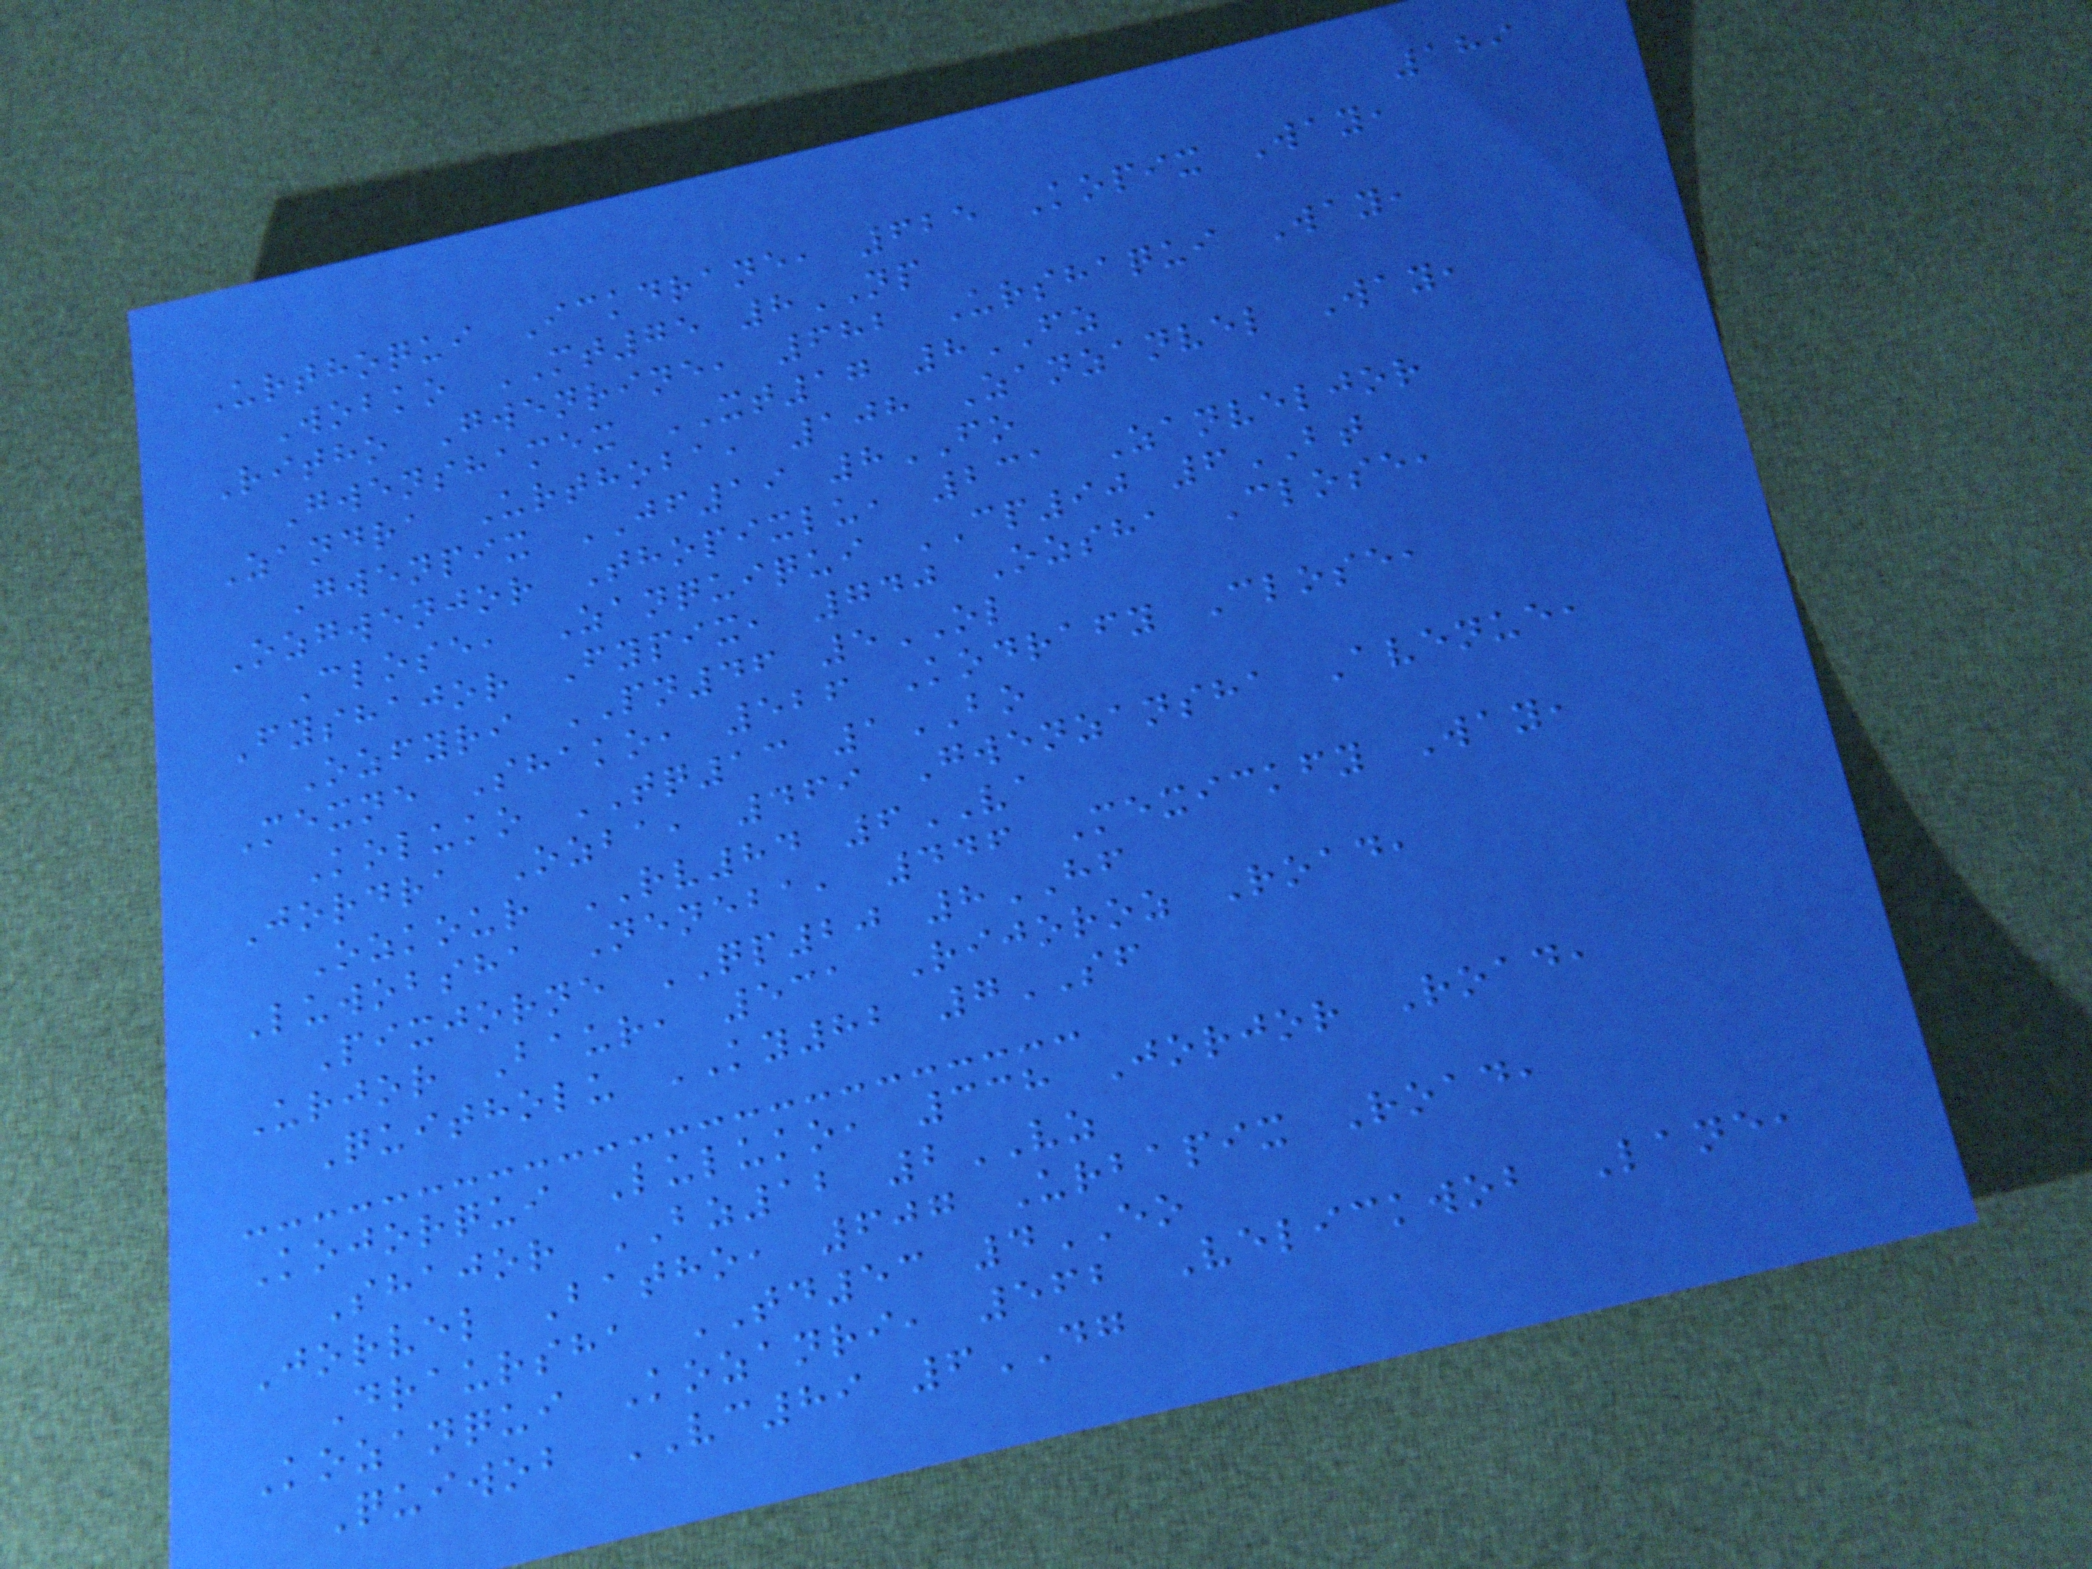189
Urthoqui Ickdrane, 625 Kopix Way,
Wobko MT75 8NP
Ritho Gwenrine, 682 Urshaqui Way,
Gwenshamex XT17 8FZ
Zandra Urthoba, 108 Zanzanvel Way,
Gwenpix JF19 8FO
Ozgwenjor Thopixlu, 231 Zanveljor
Close, Zanquiqui CP90 6BT
Fyshajor Fypix, 740 Ozsha Close,
Ozfyri PN46 5OL
Mexne Shako, 526 Kodrafy Close,
Koluko TQ13 1BO
Jordra Ozba, 469 Gwenzansha Avenue,
Ozkour RV84 6VA
Luwobsha Neneba, 446 Mexickfy Way,
Pixjorne QP20 8HF
Urjor Baur, 531 Rijoroz Road,
Quitholu KY82 7SF
Kojorqui Luluko, 338 Jorjor Road,
Shajor BZ12 2VZ
Jorvel Batho, 607 Urbapix Road,
Draursha TD53 4EO
Kozanqui Kozanri, 562 Velickwob Lane,
Quiwob VC89 6DG
